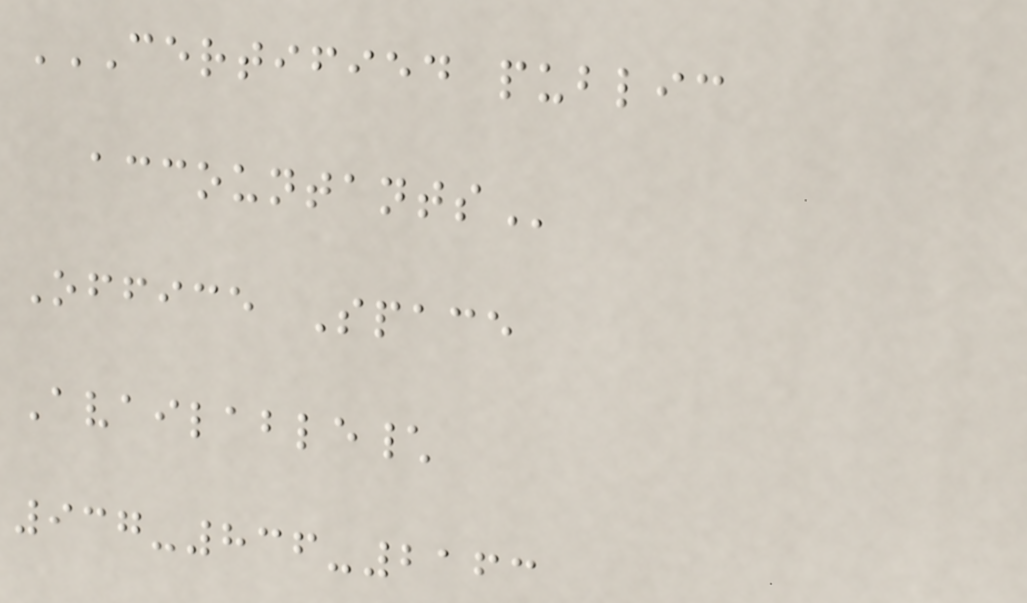CERTIFIED PUBLIC
ACCOUNTANTS
Office Space
Available\
937-836-2163
